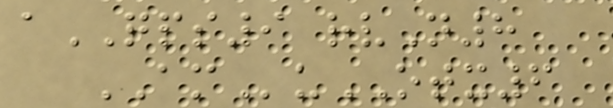aQPS9 rvN8
AMuOTX6
